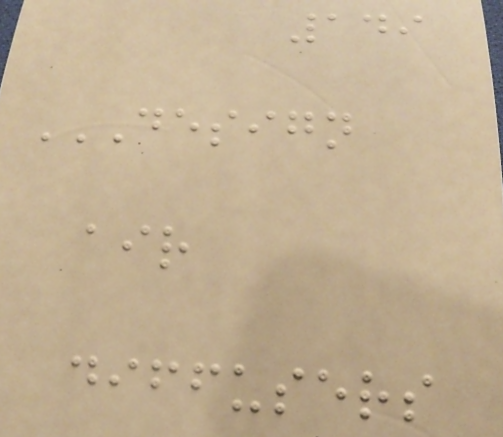149
DESIGN
AIR
DIFFUSERS
